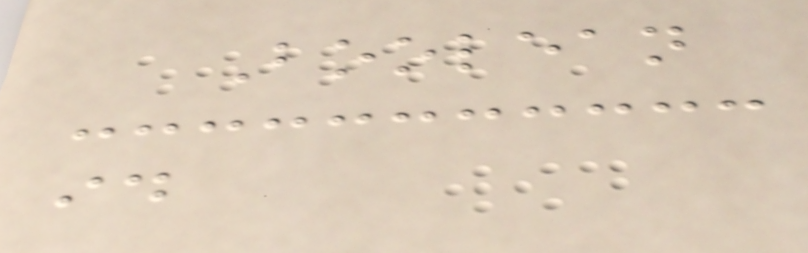Boolean
id
